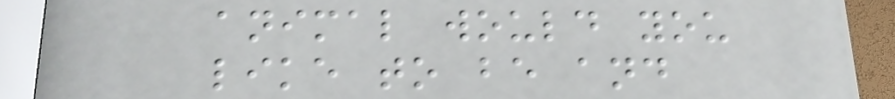animal would you
like to be and
